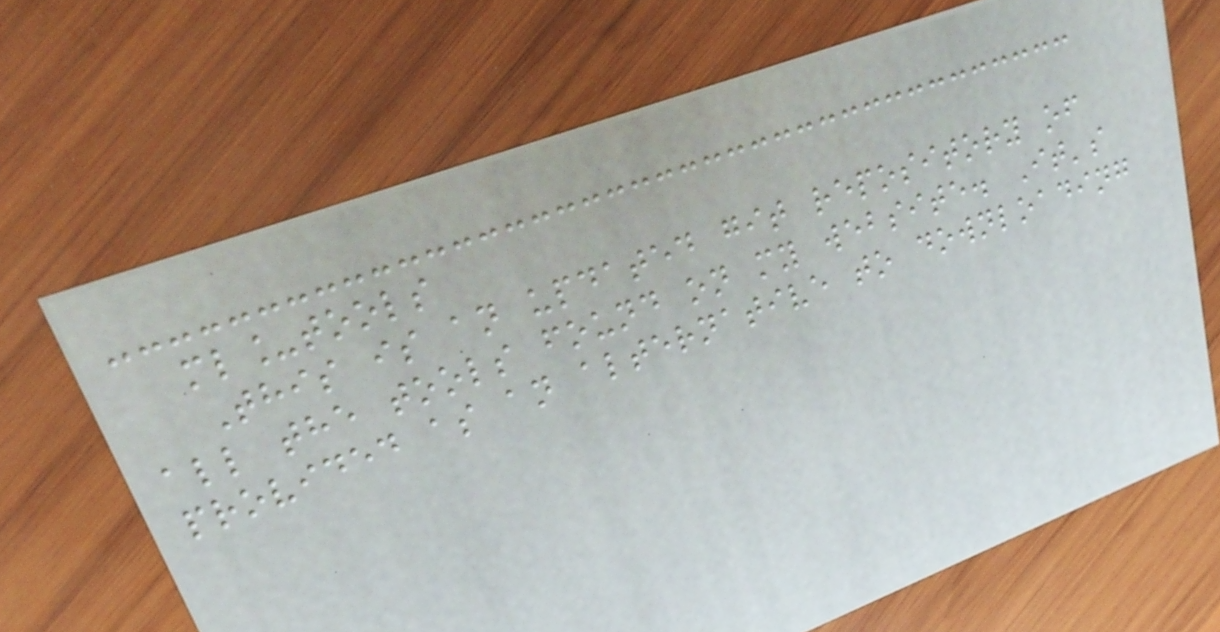ml_tools
This is an updated git repository of
all the tools found on my website. It's
provided as an alternative to downloading
